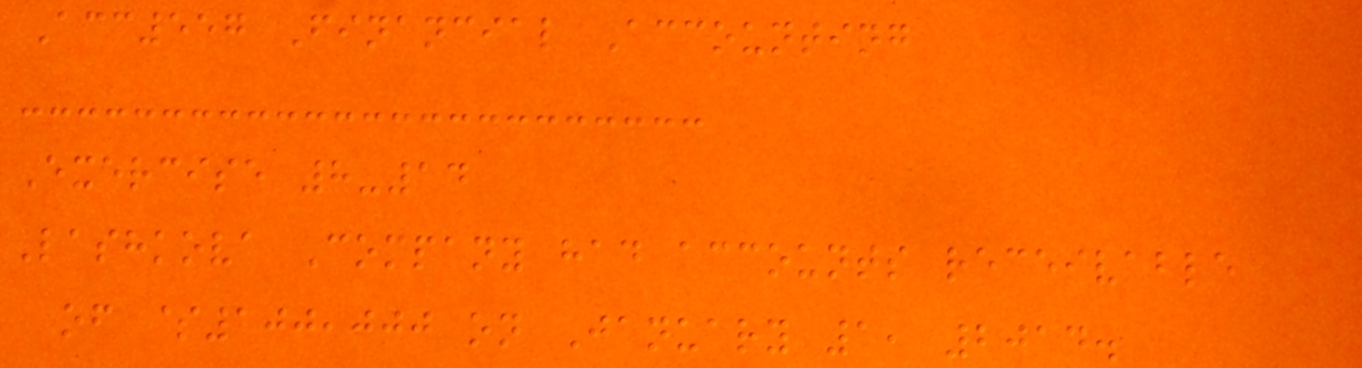Acc557 Financial Accounting
Exercise 8-14
Lashkova Company had accounts receivable
of $100,000 on January 1, 2014.
